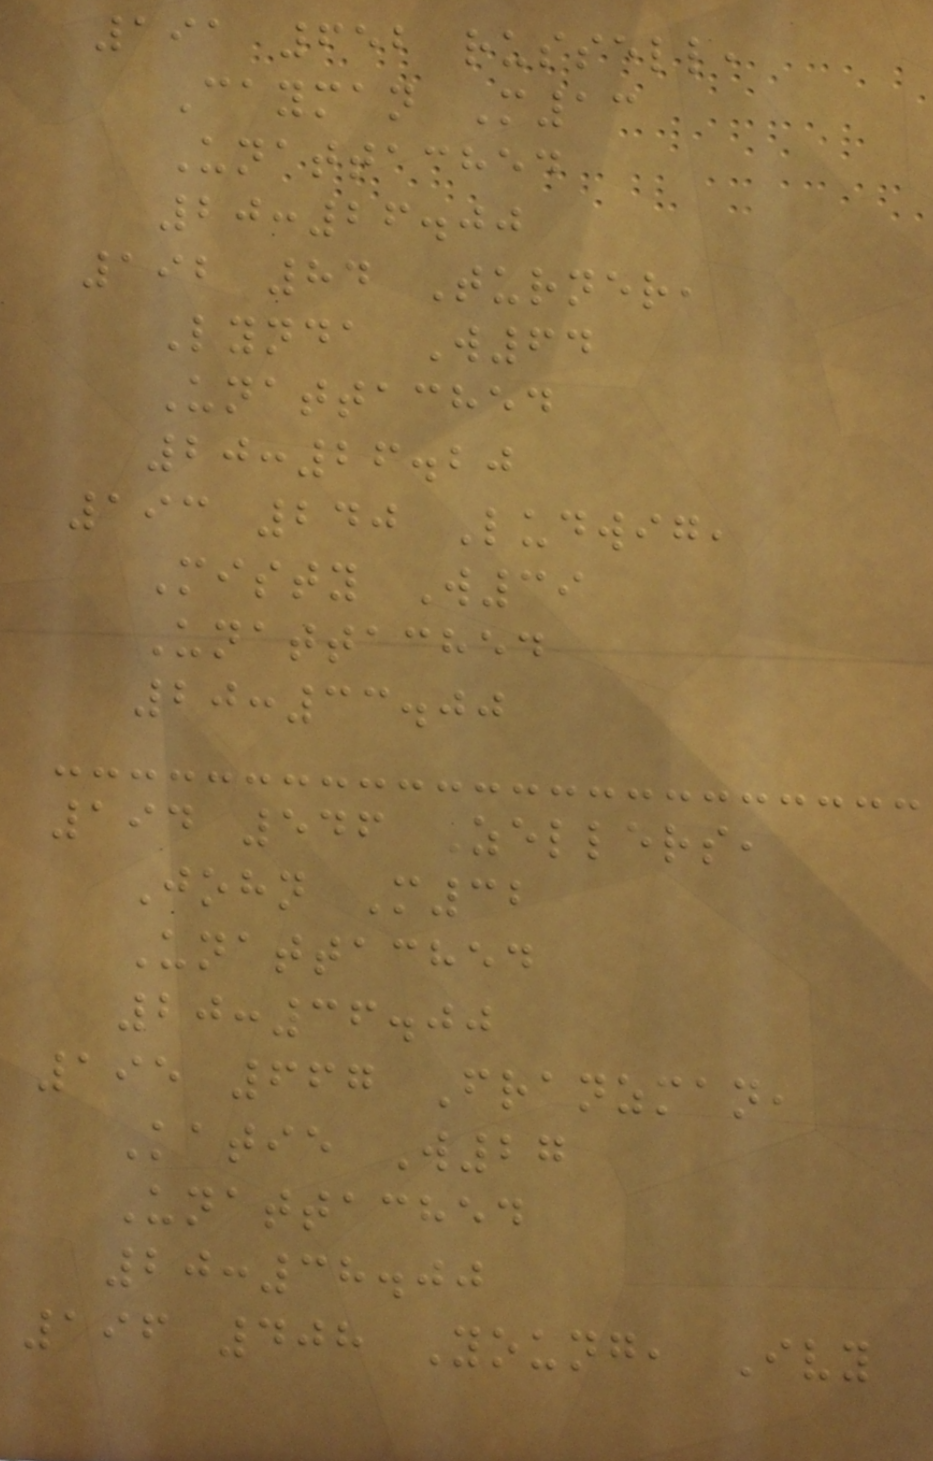191 652 russell,
Cayman M13
Unattached
20:26.00
192 84 Turner,
Lynda W64
Unattached
20:26.20
193 240 Ludwig,
Misty W39
Unattached
20:33.00
194 546 Zellers,
John M32
Unattached
20:36.00
195 667 Franzman,
Katie W27
Unattached
20:38.00
196 408 Young, Ivy
